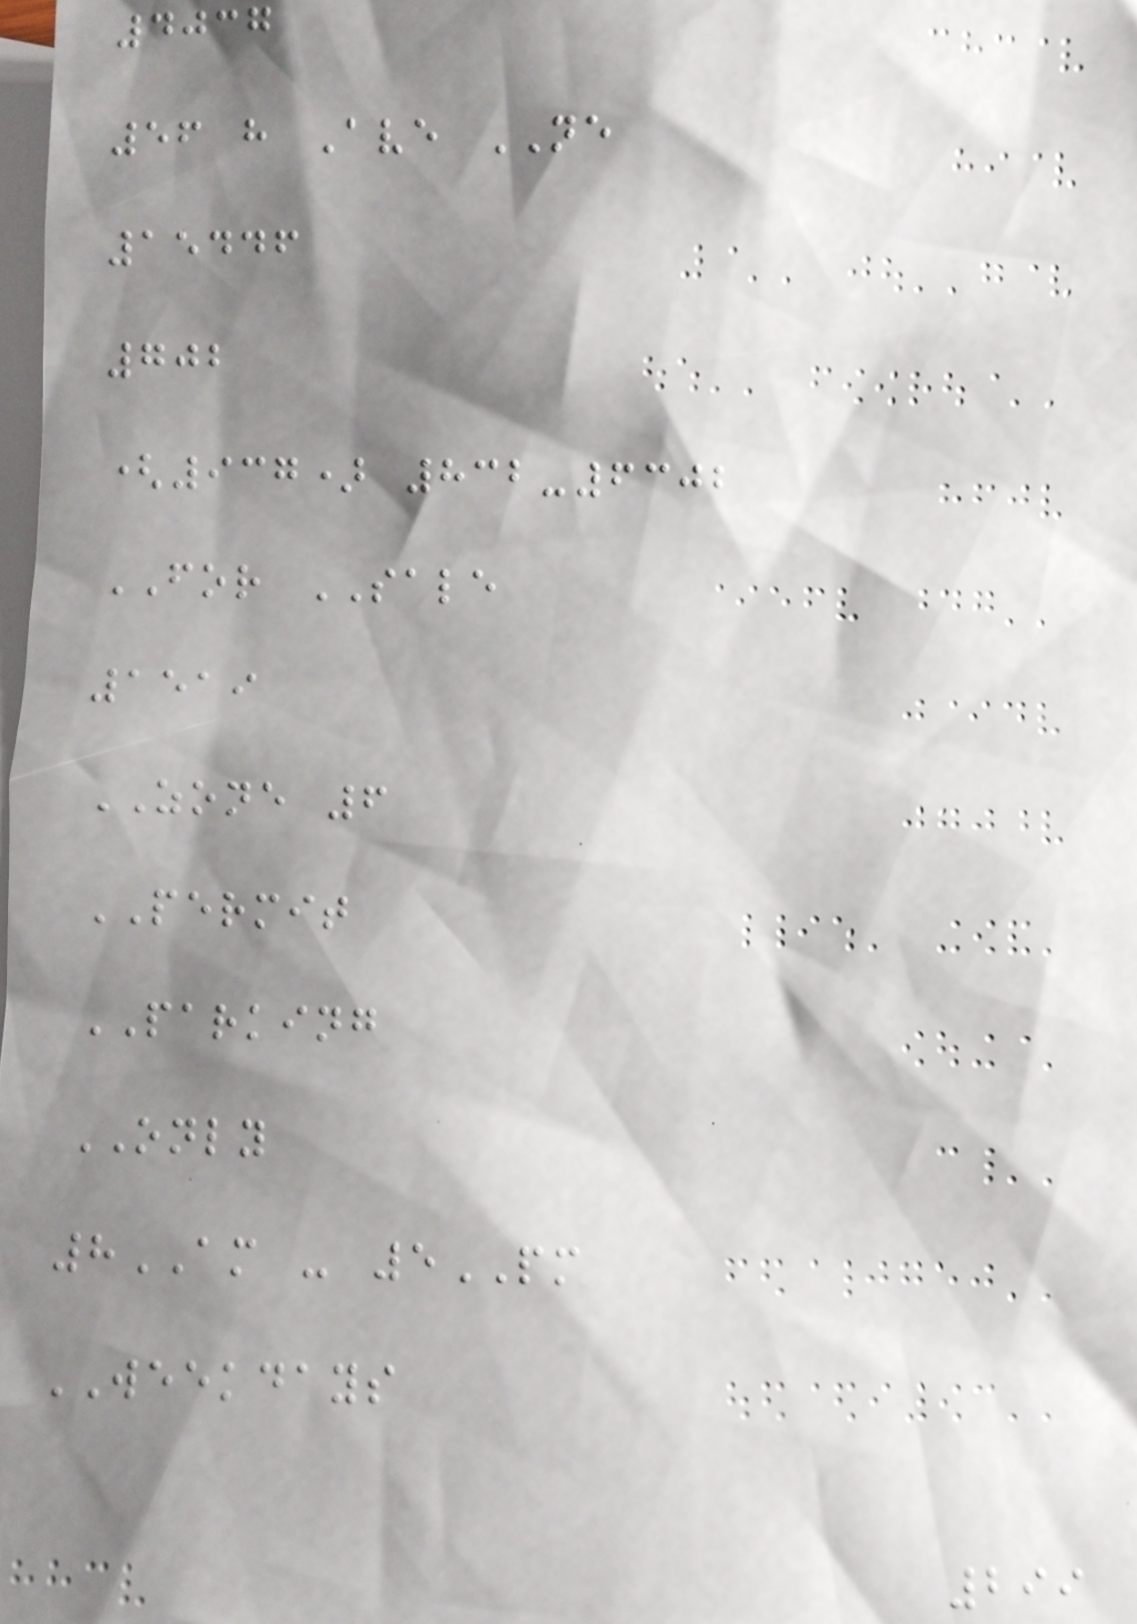4037
56 h Ave NE
15446
702
(937) 832-6302
FOR SALE
1519
ZONE 6
PERMIT
PARKING
ONLY
8AM - 5PM
WEEKDAYS
299
